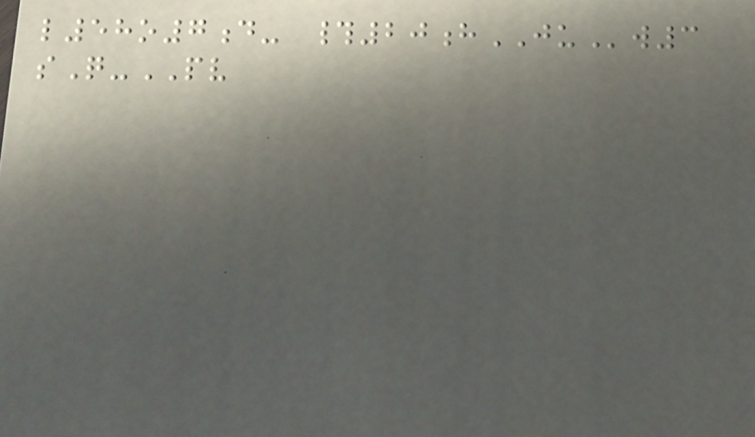l58o7d- #20hJUw3
sQ-PV
